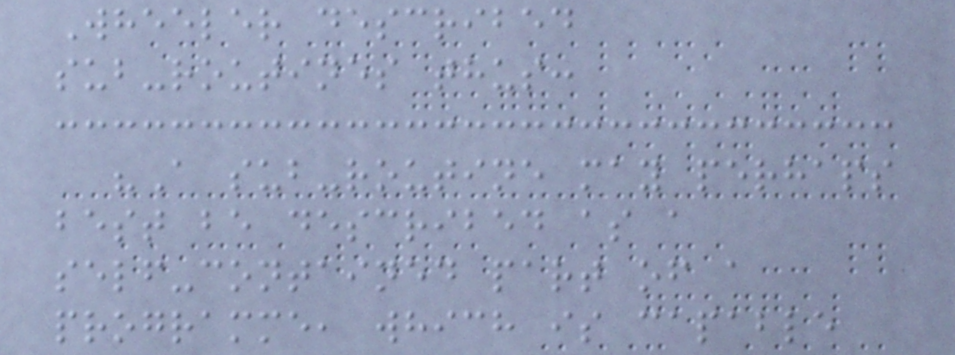Wheeler described
sub-routines thus:
"A sub-routine may perhaps
best be described as a
self-contained part of a
programme, which is capable
